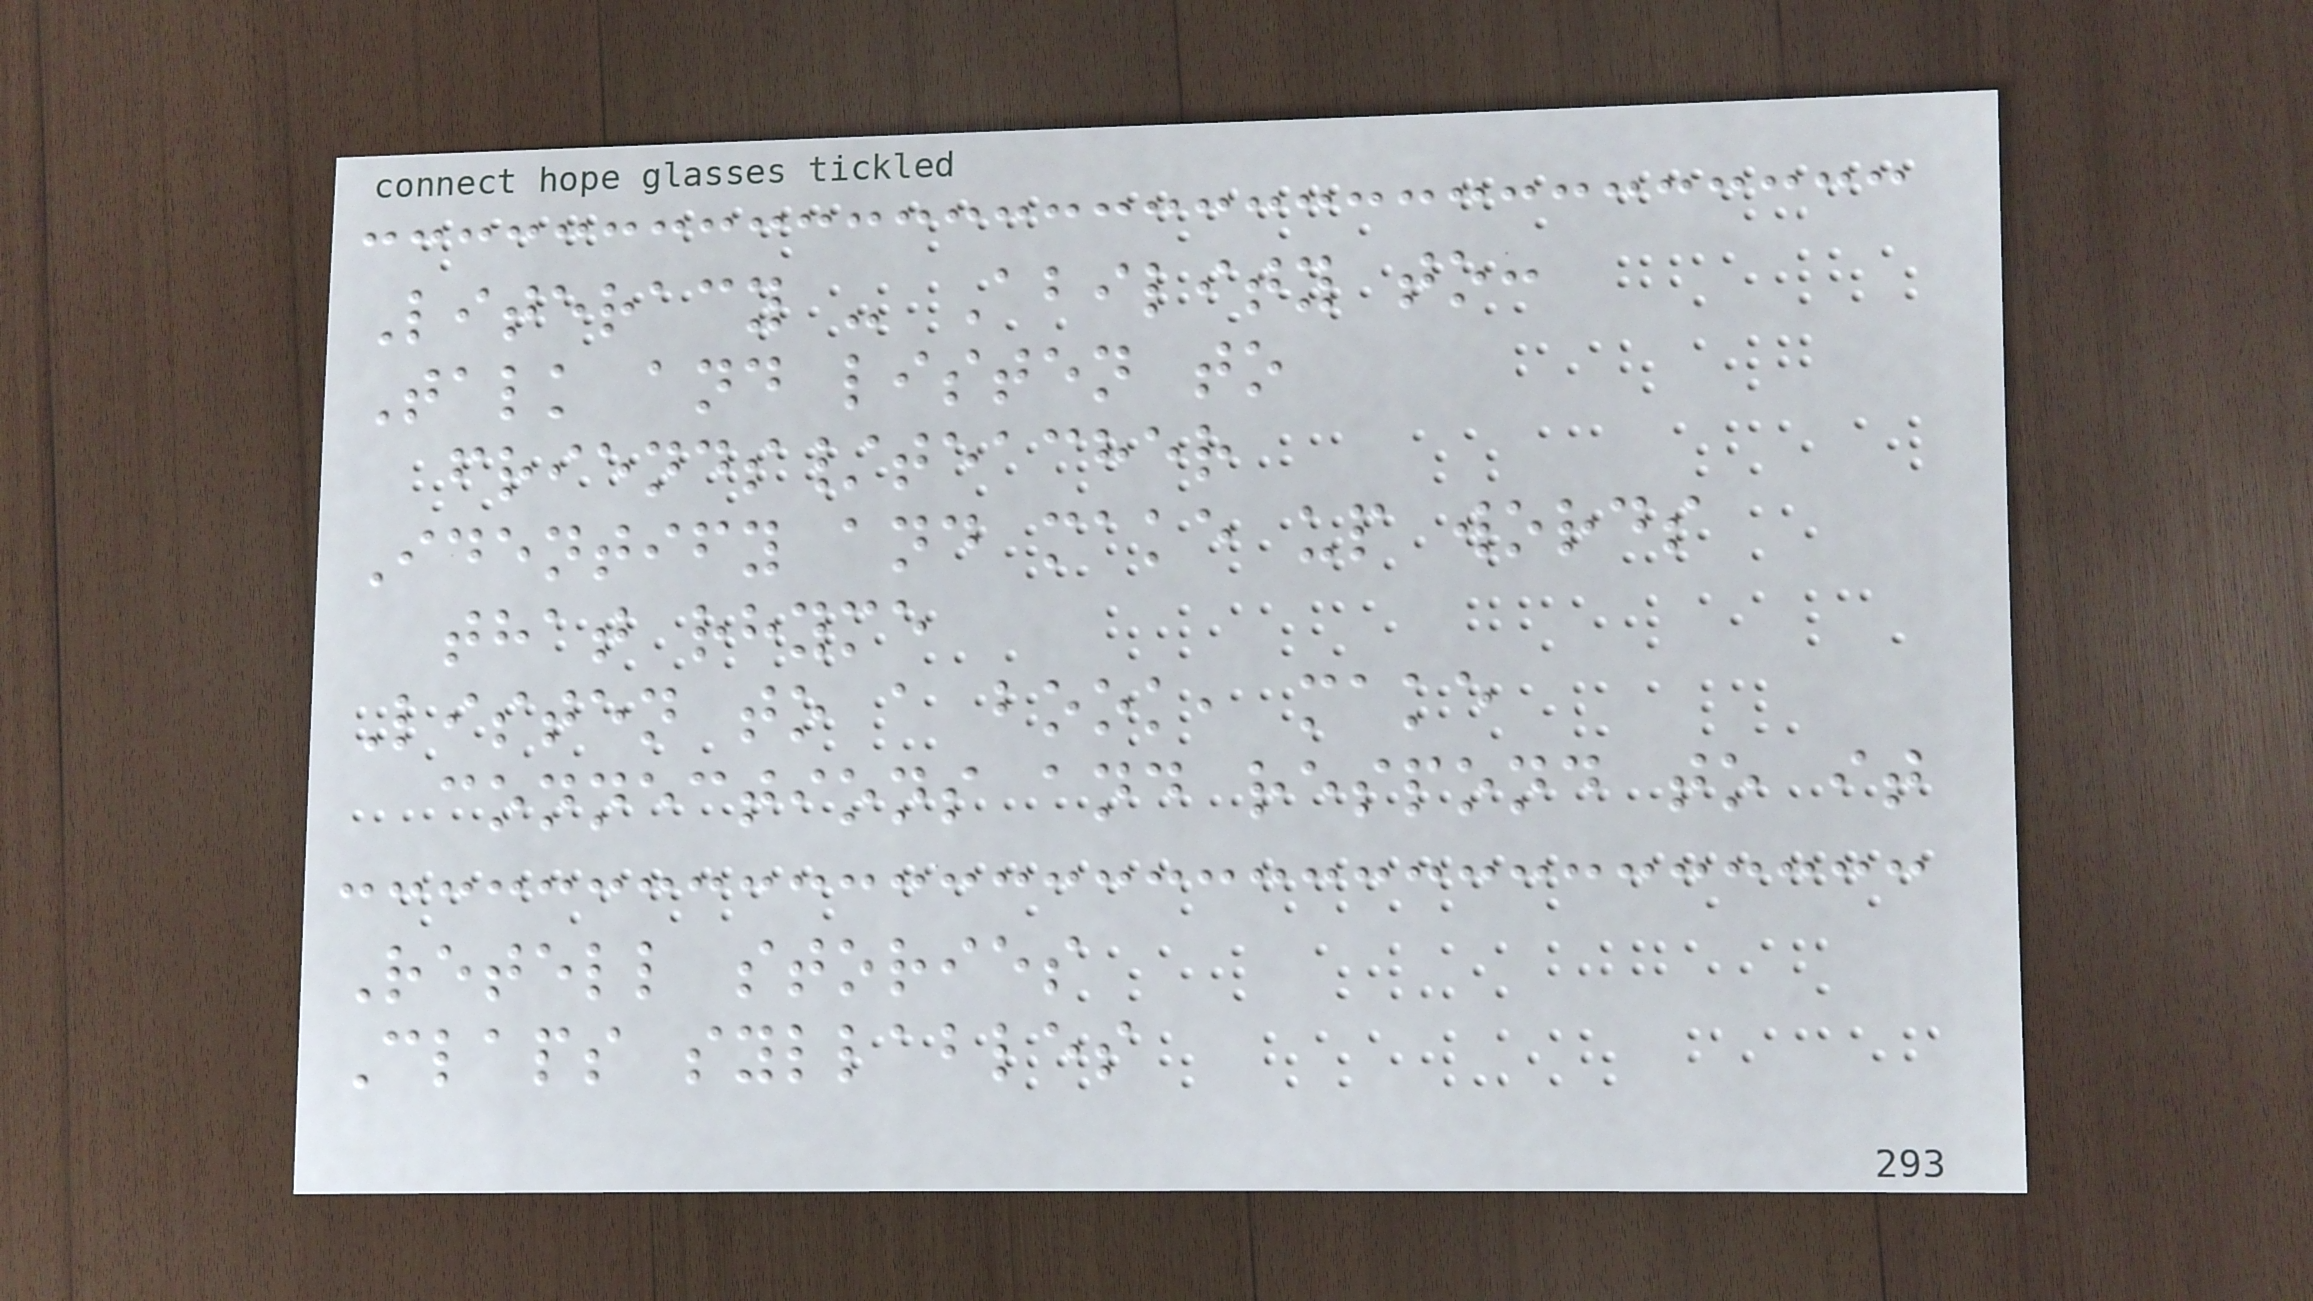Literacy - Ability to:
Talk and listen to
friends/teacher
Identify and make up words
that rhyme
Listen to a book, make
connections and respond to it
Retell stories
Claps syllables
